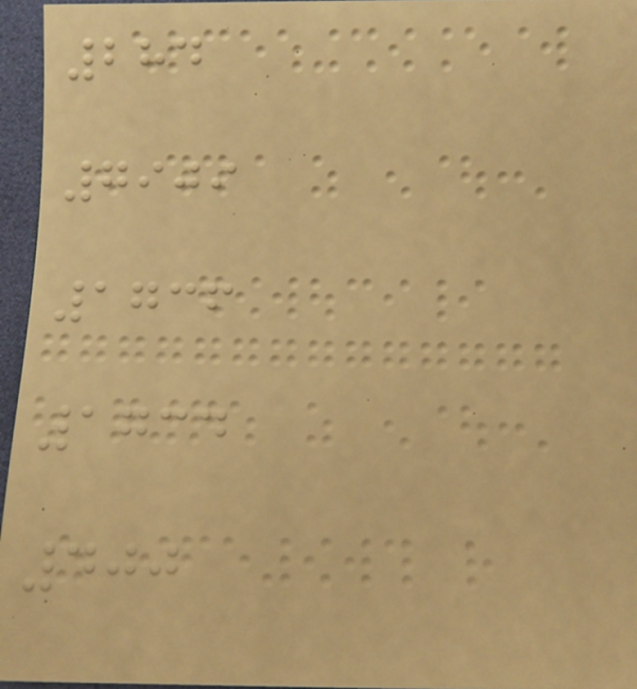284
7909
1736
1734
400
